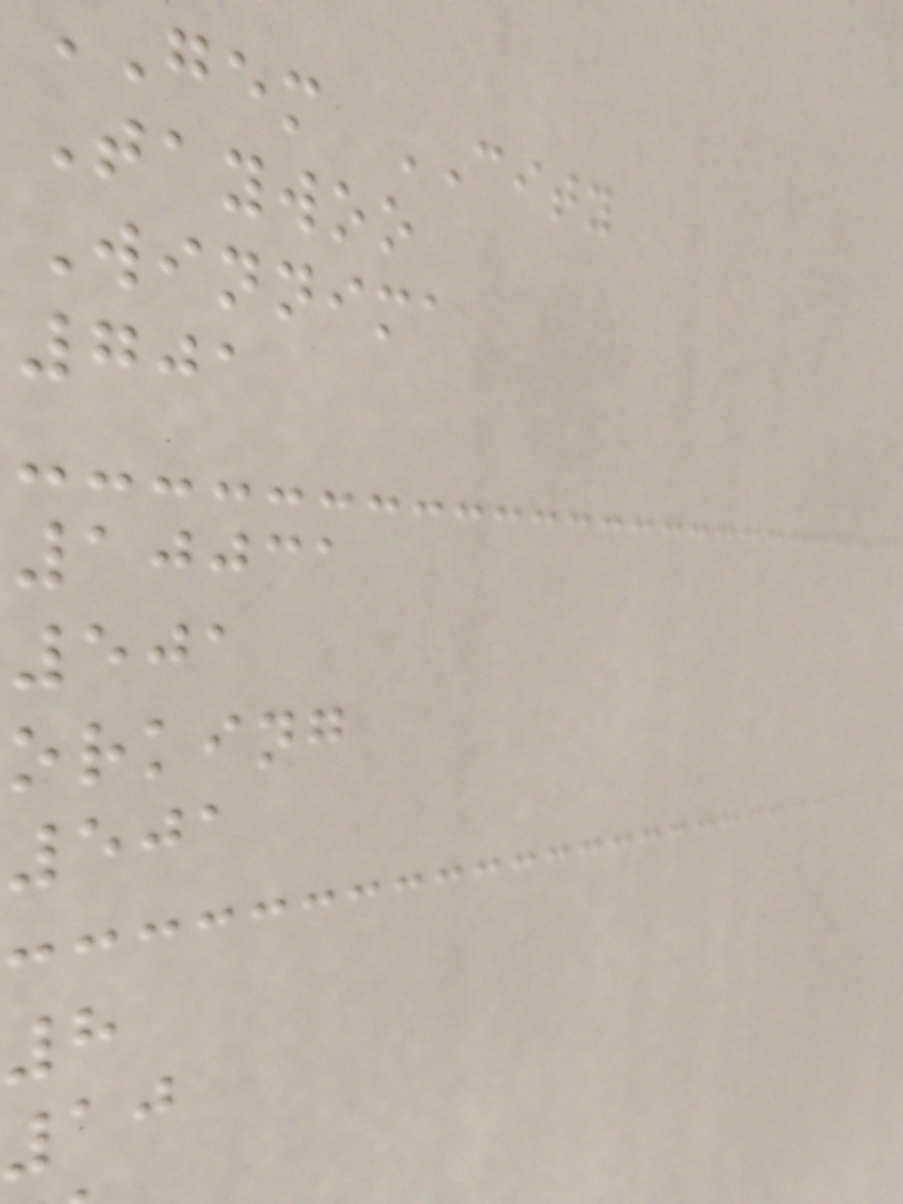gem CITY
Taywoo
Winnima
701
10031
501
orking
501
8
10
